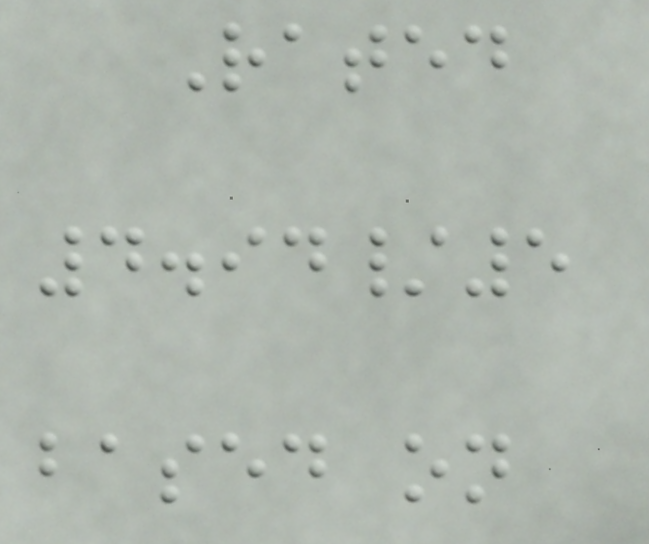Rated
4.94/5
based on
